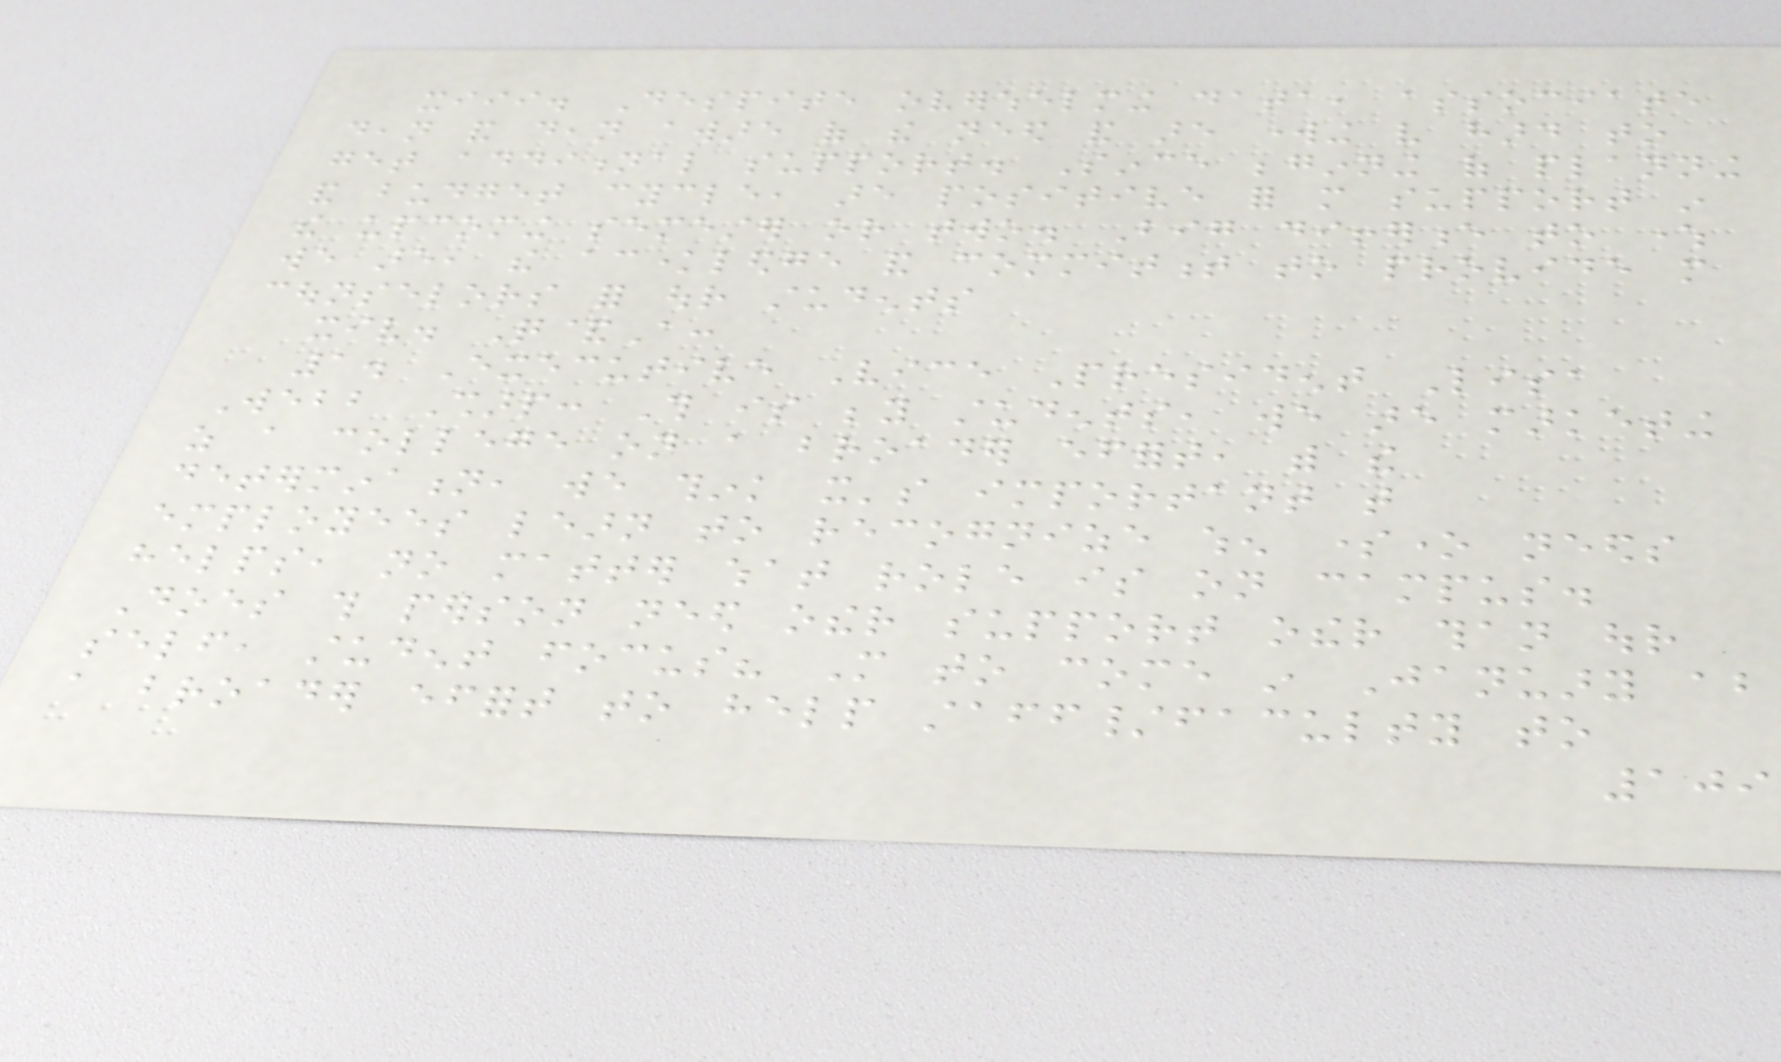xiii. Despite overwhelming data, associate
dean and dean aware of the need and are working very hard to
get additional support. Since beginning of planning
and budget cycle, are positive for more support in
the upcoming semester or two. Big difference to where
we are, the acknowledge and commitment to provide more
counselors for our students
xiv. Q&A:
1. Executive Vice President Lisa
Webb Sharp: This is beyond students, we are marketing
as a college on a broader effort, with the
determination, we think it's important that
employees learn to recognize when someone needs
helps, no matter what role is on campus.
Does this person need other support other than our
self, student focus? More to come in January about
a broader effort to help staff/faculty to
109
